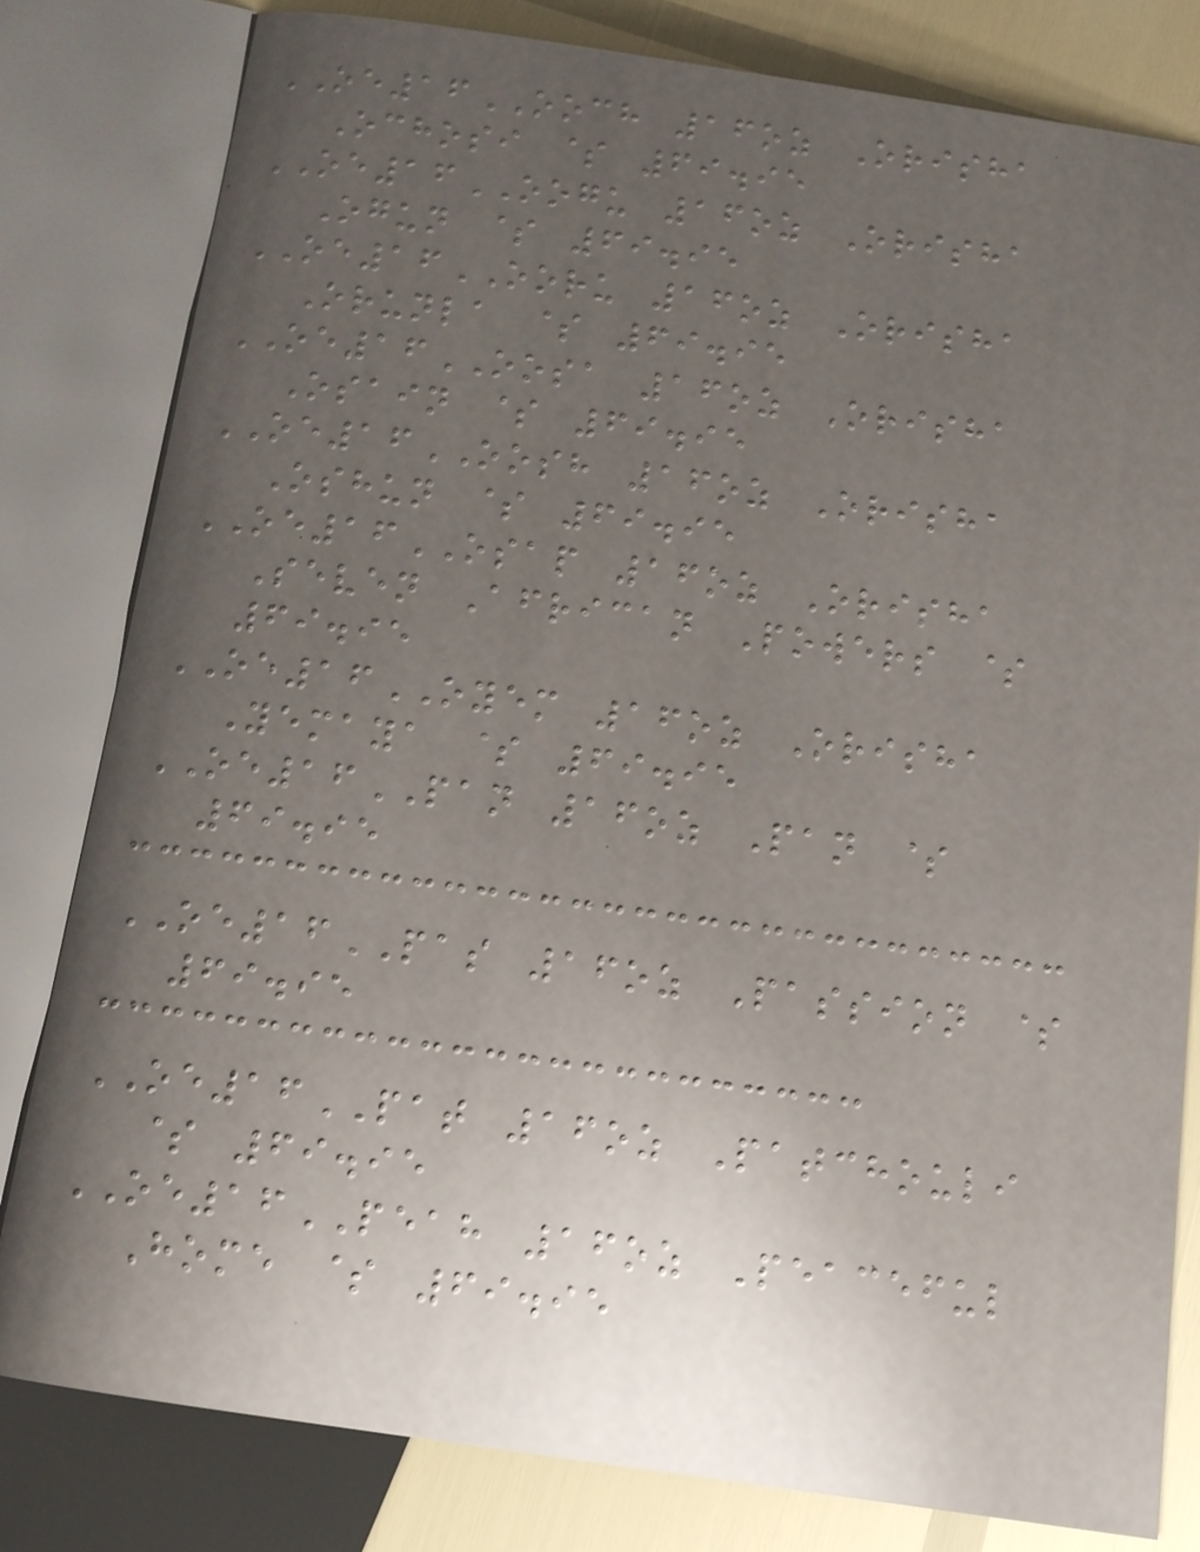OE16OOCH 16oz Orisha
Ochosi $ 69.95
OE16OOGU 16oz Orisha
Ogun $ 69.95
OE16OORU 16oz Orisha
Orunla $ 69.95
OE16OOSA 16oz Orisha
Osain $ 69.95
OE16OOSH 16oz Orisha
Oshun $ 69.95
OE16OSAP 16oz Orisha
Seven African Powers $
69.95
OE16OYEM 16oz Orisha
Yemaya $ 69.95
OE16PAN 16oz Pan $
69.95
OE16PAS 16oz Passion $
69.95
OE16PAT 16oz Patchouli
$ 69.95
OE16PEAH 16oz Peaceful
Home $ 69.95
